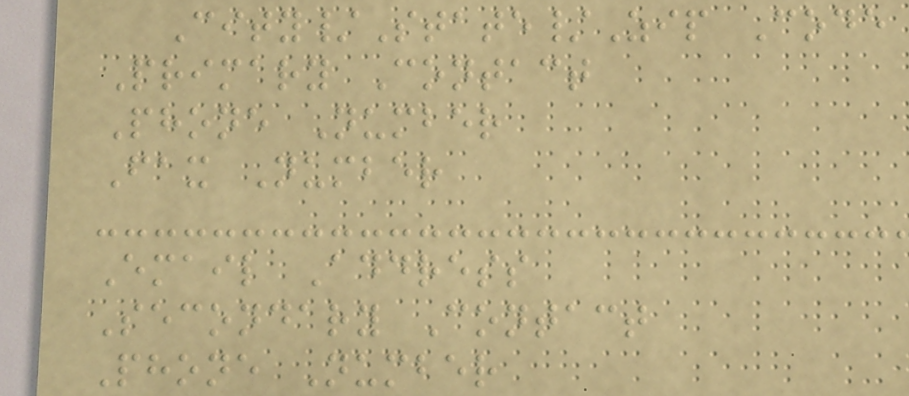City/State/Zip Code
Primary Contact
Phone Number
Fax Number
Email Address
Secondary Contact
Phone Number
